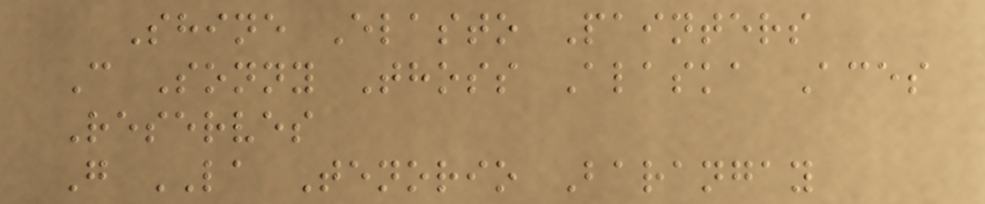Shine Elasto Painters
C Sonny Thoss Alaska Aces
Reserves
G LA Tenorio Barangay
